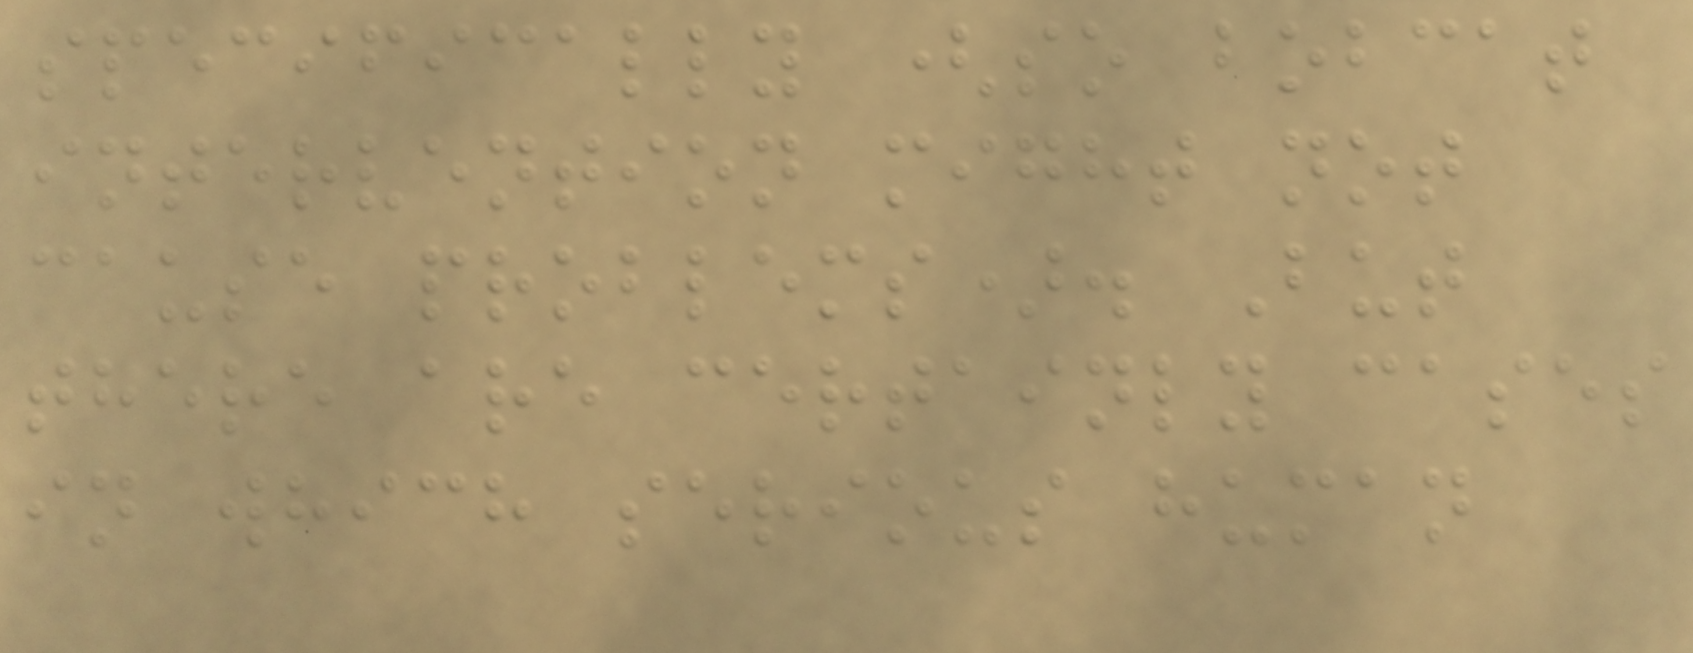specifically (so bobcat
intervention might not
cause problems). But
there are certainly cases
in which serious human
